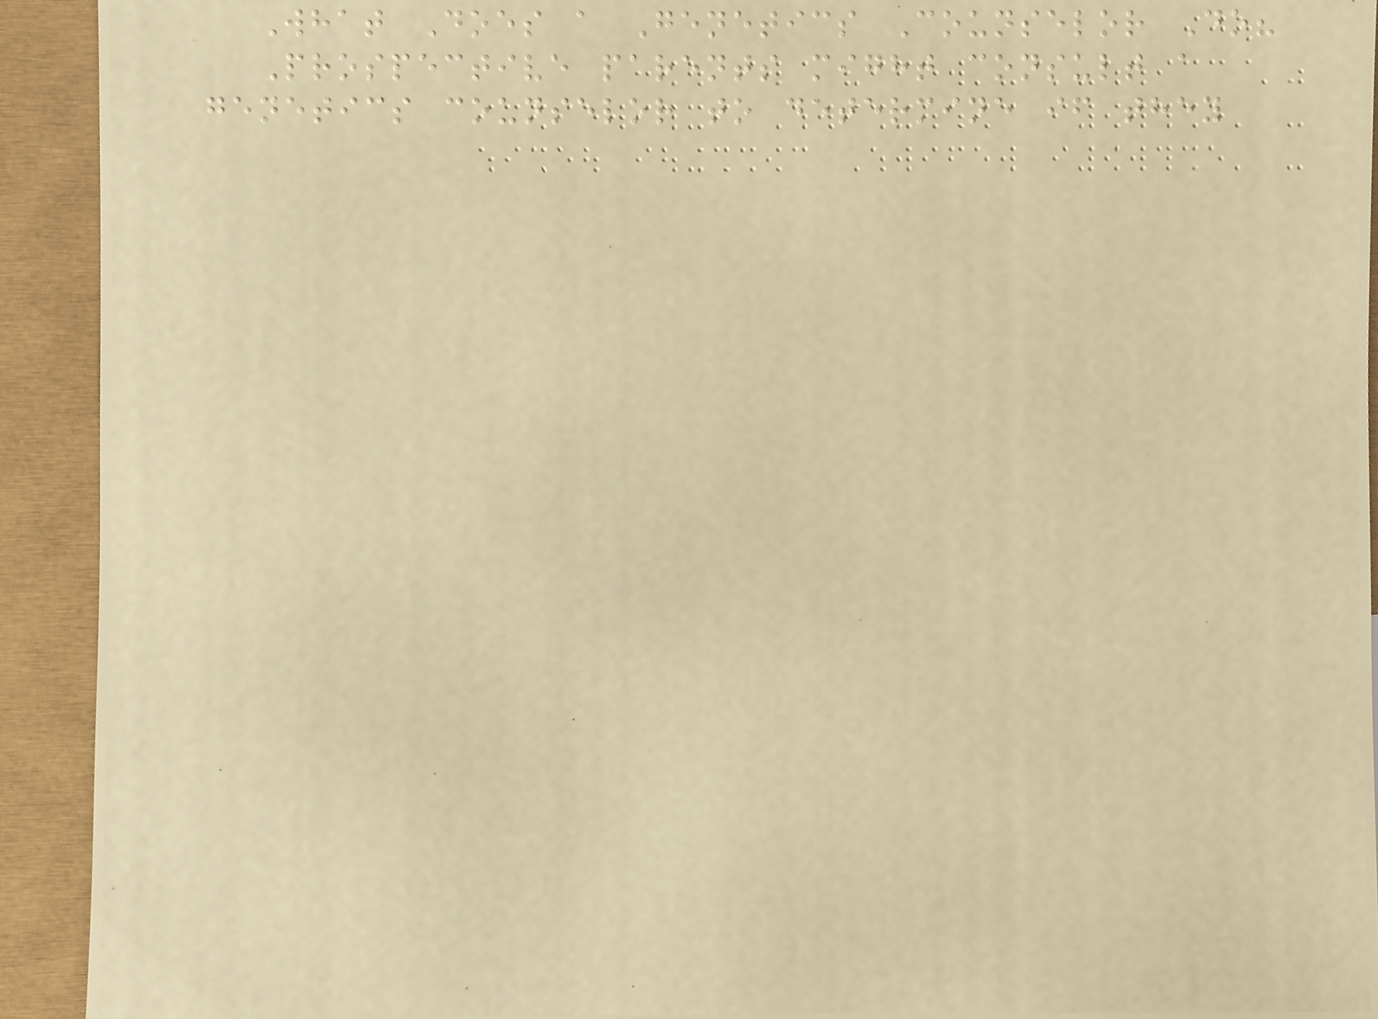What Does a Genetics Counselor Do?
Prospective parents might consult a
genetics counselor to determine if they
